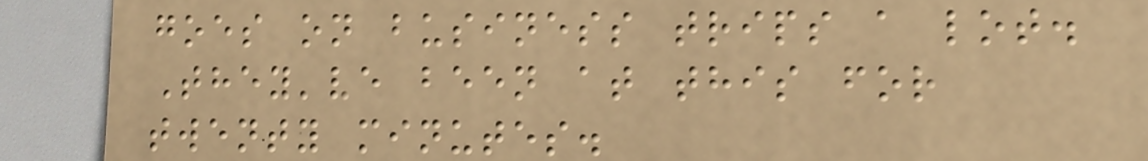goes on business trips a lot.
They've been at this for
twenty minutes.
